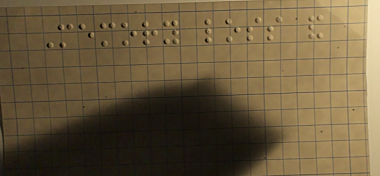Memory loss and
